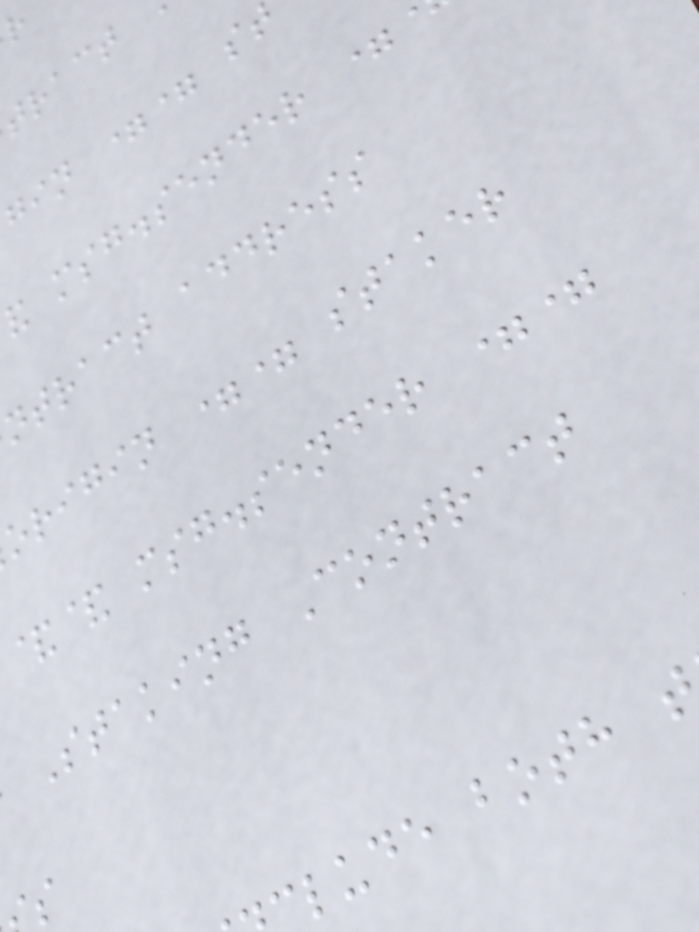gin == st
msg.sender =
ntract address
origin == staker
&& msg.sender ==
Staking Contract
lude both
